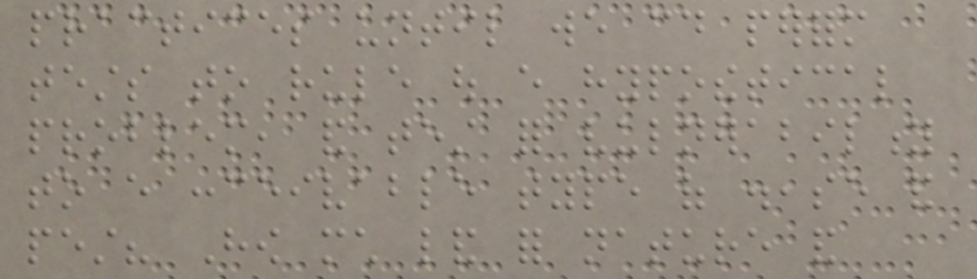practices until we could perform
tests to rule out every hypothetical
problem, and test for vulnerability
to every conceivable type of disease and
pest? How much land for nature and
